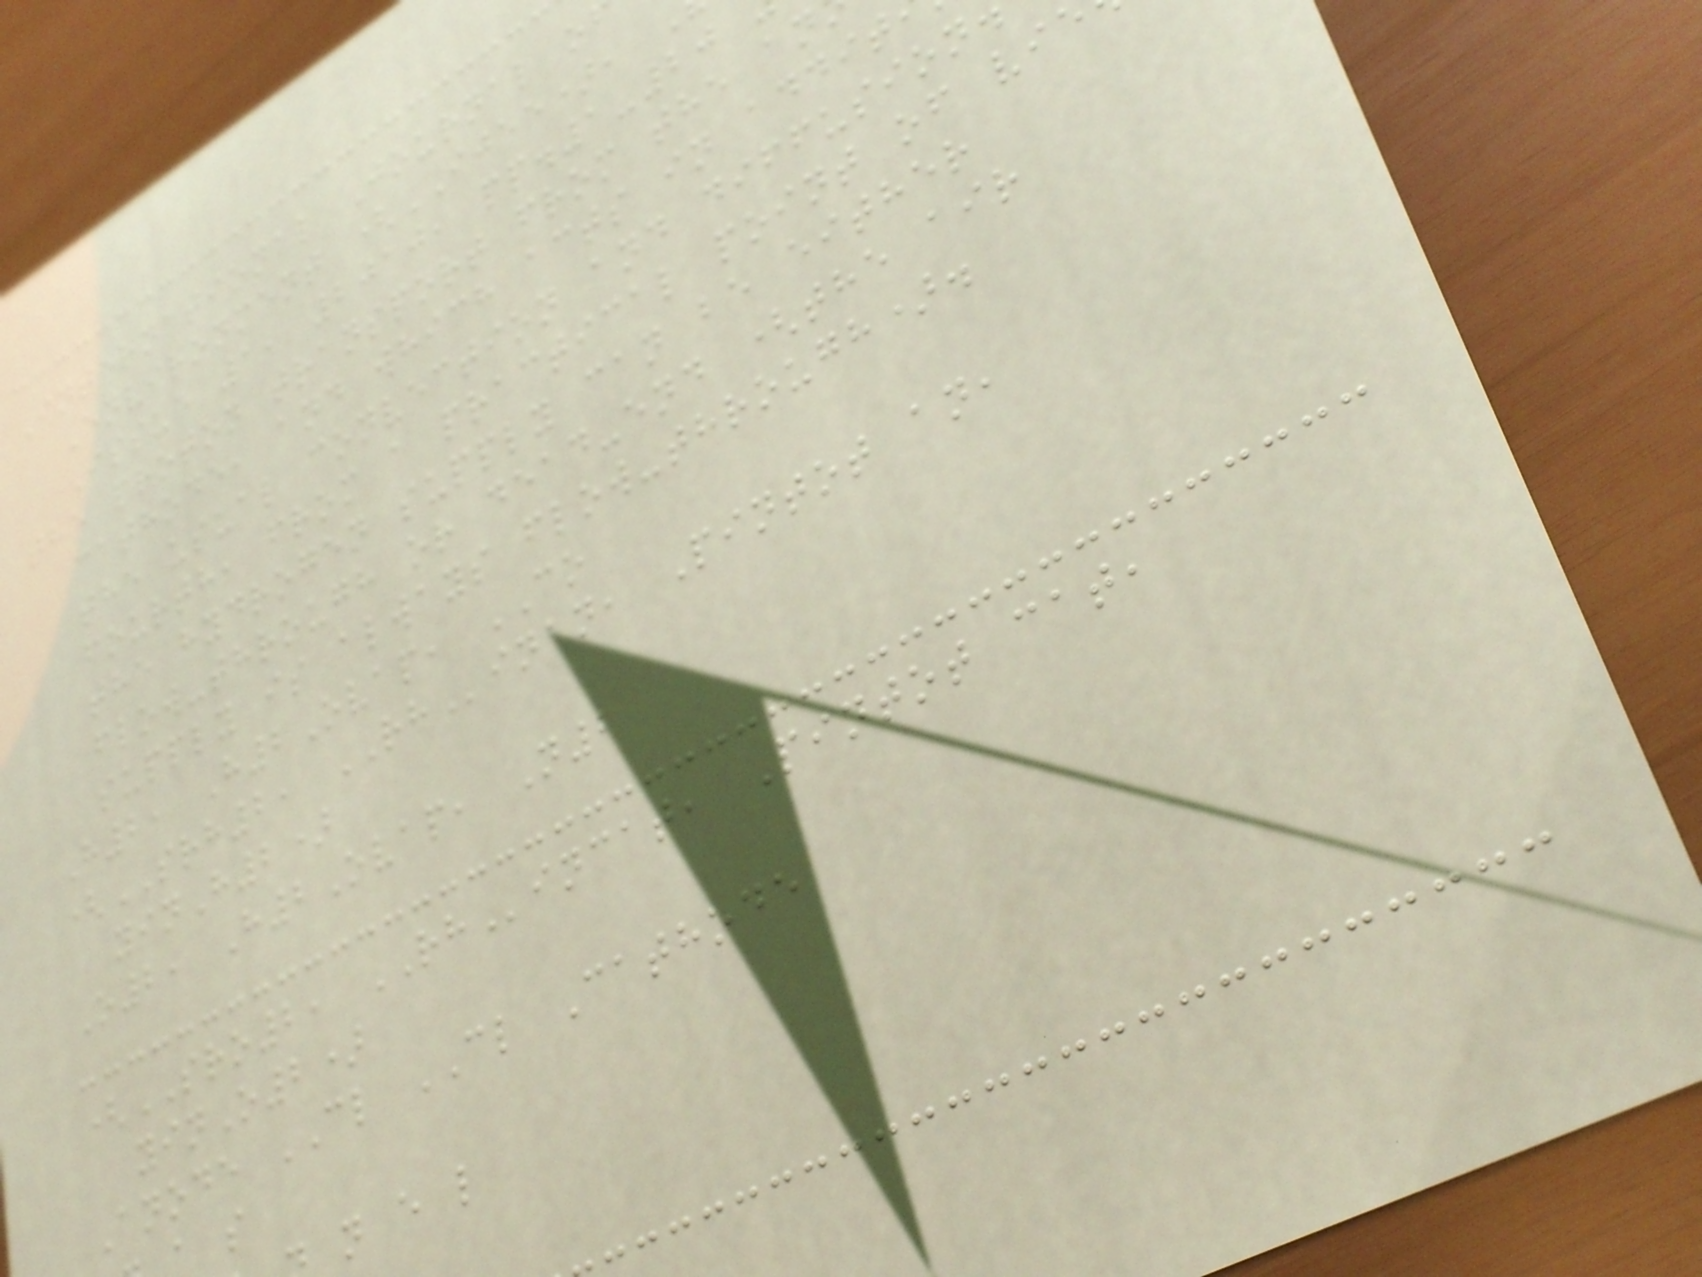International Journal o
Environment (IJEE),
Issue 1, 2010, pp.1-20
the proton transport from the an
cathode, and which acts in addit
the usual convection and diffusion
fourth, from a practical point of vi
the hydrogen supply can be either
flow-through or dead-end (the air
supply is always flow-through).
H2, H2Ovap, CO
(SRH2, RHinan, Pintot an,
yinH2)
O2, H2Ovap, N2
(SRO2, RHincat, Pintot cat,
yinO2)
Anode CL CL Cathode
n e l
